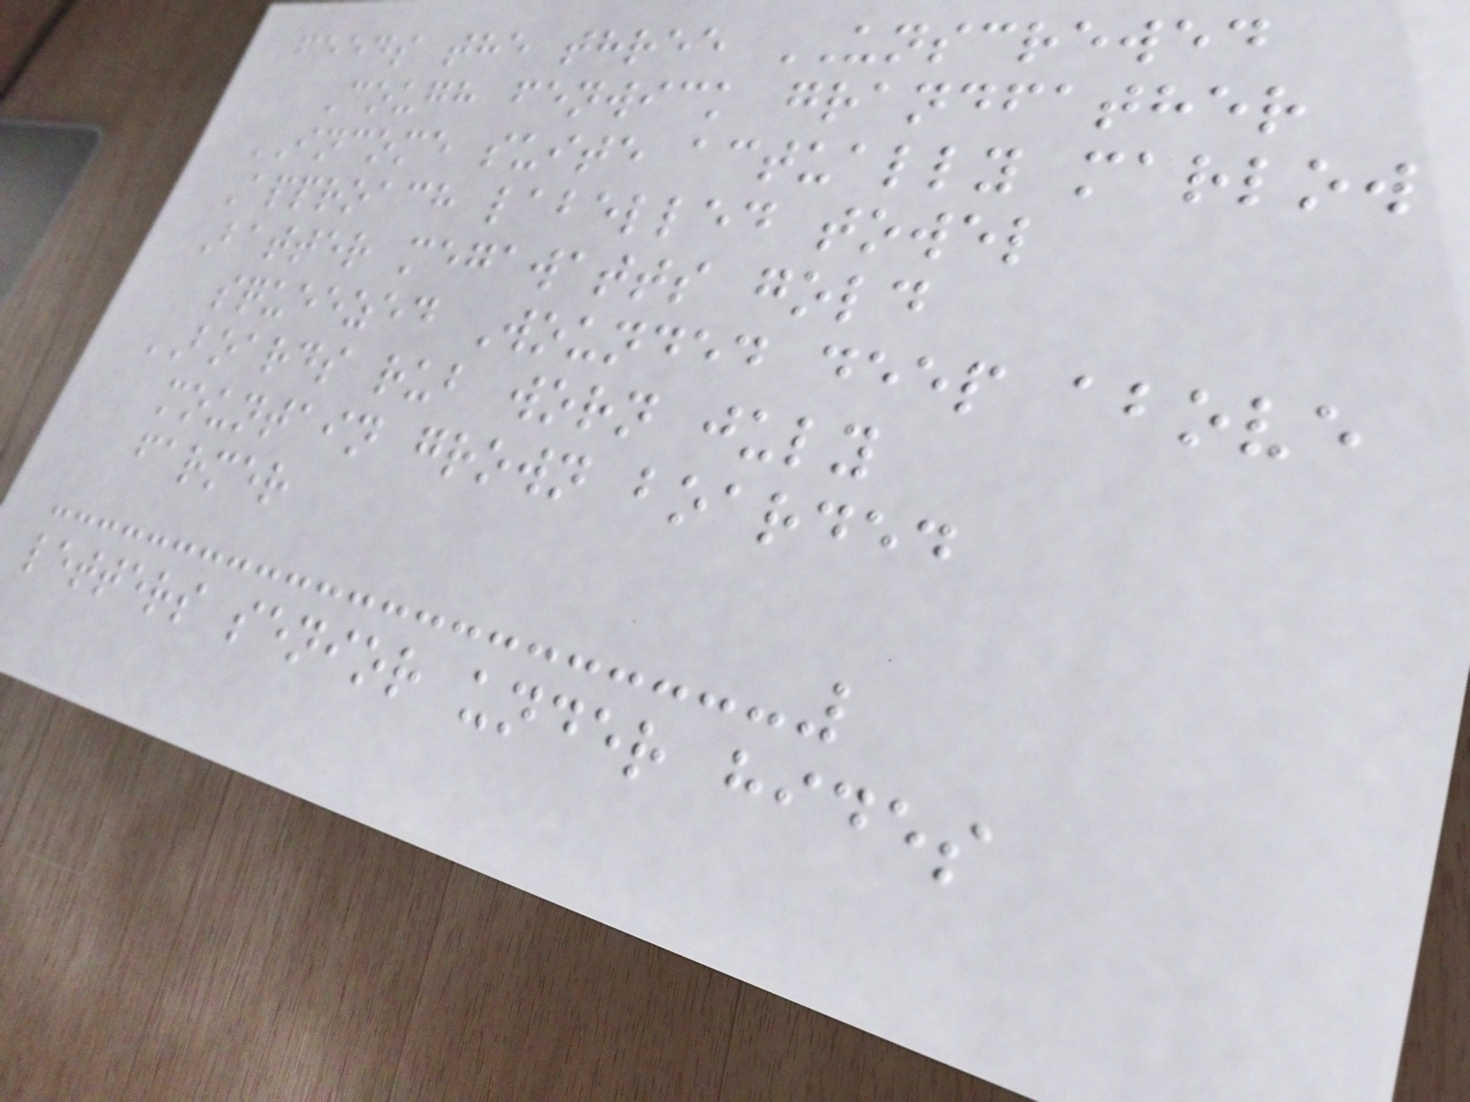feeds the three UNSCREWED
Cough fenwick grandfather
INCOME suite actually marlow
Approach labelled towel
Batter megawatts gold
squeezed Wounded deep above
BOARDS rub worn july
mountain grown boarded
farmer
letters senior under hides
